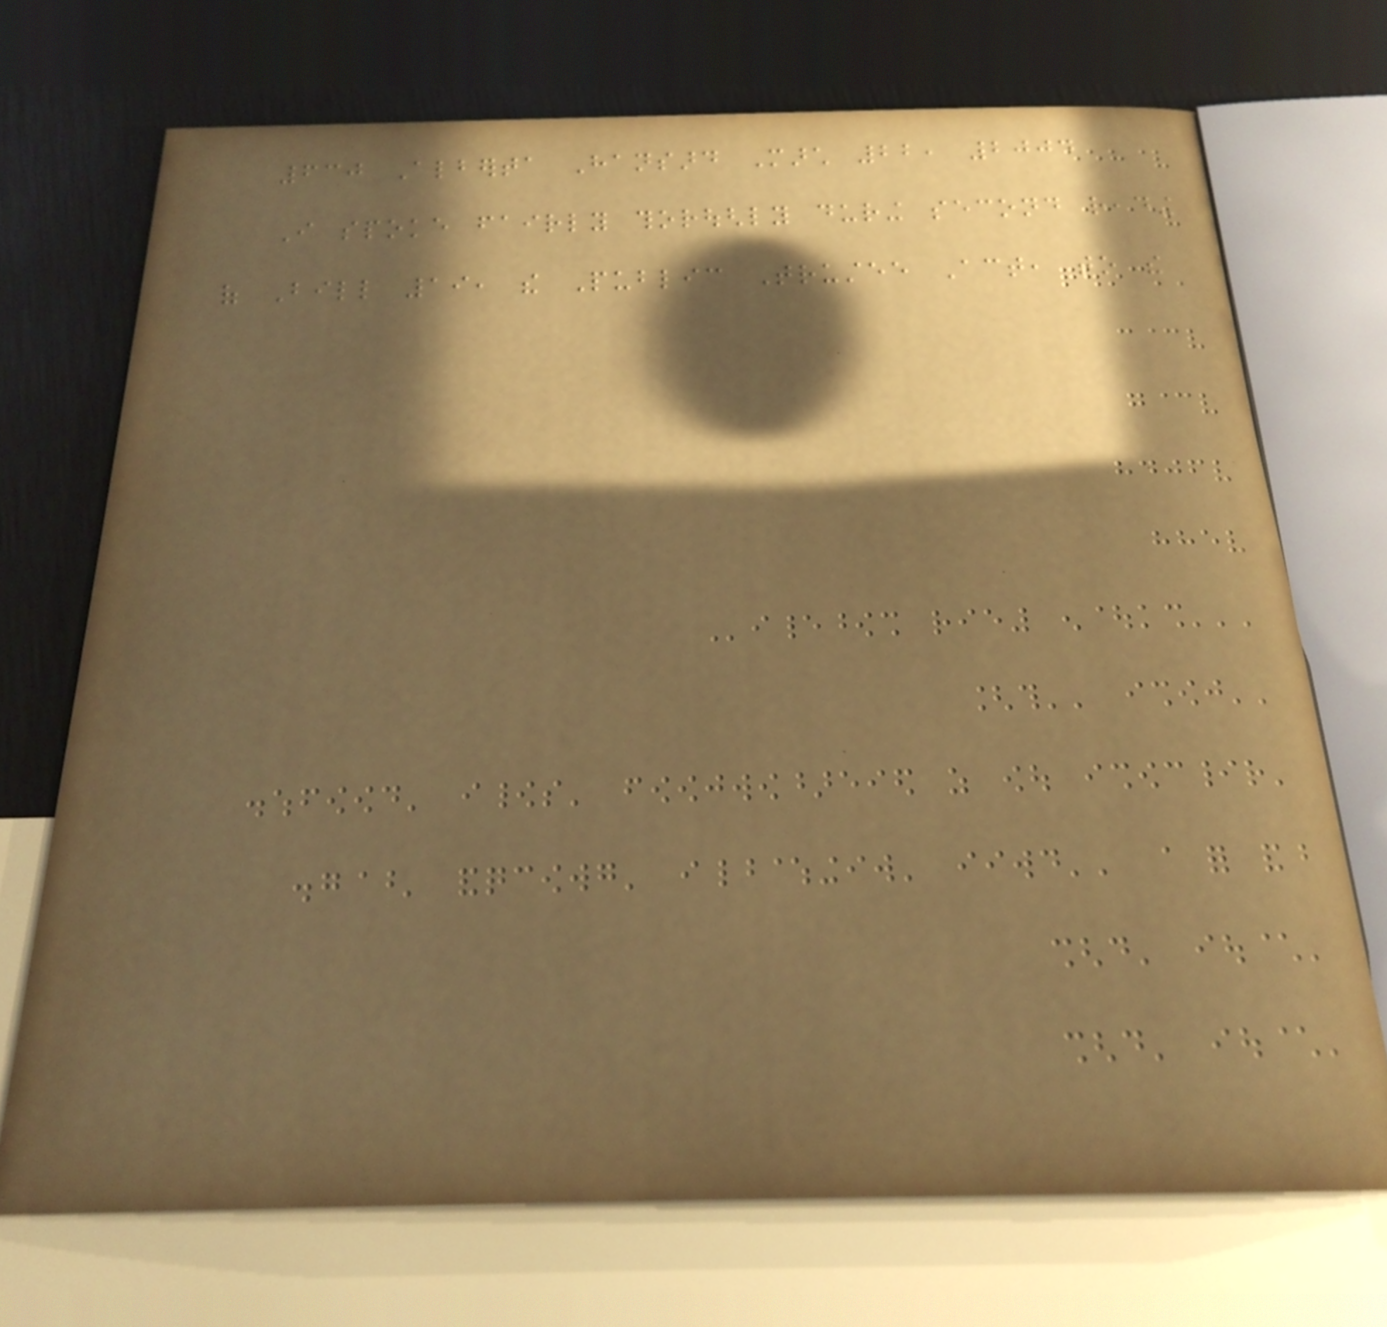630 Alberta Hansard March 22, 2004
I spoke fairly thoroughly during second reading
of Bill 19, the Public Trustee Act, to the
